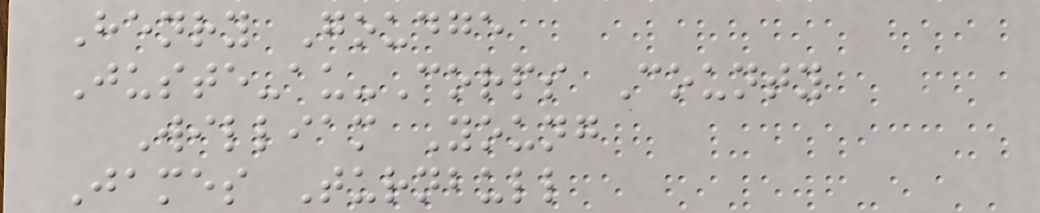Henry Goudge
Juste-au-Corps County
William Young
James Turnbull
